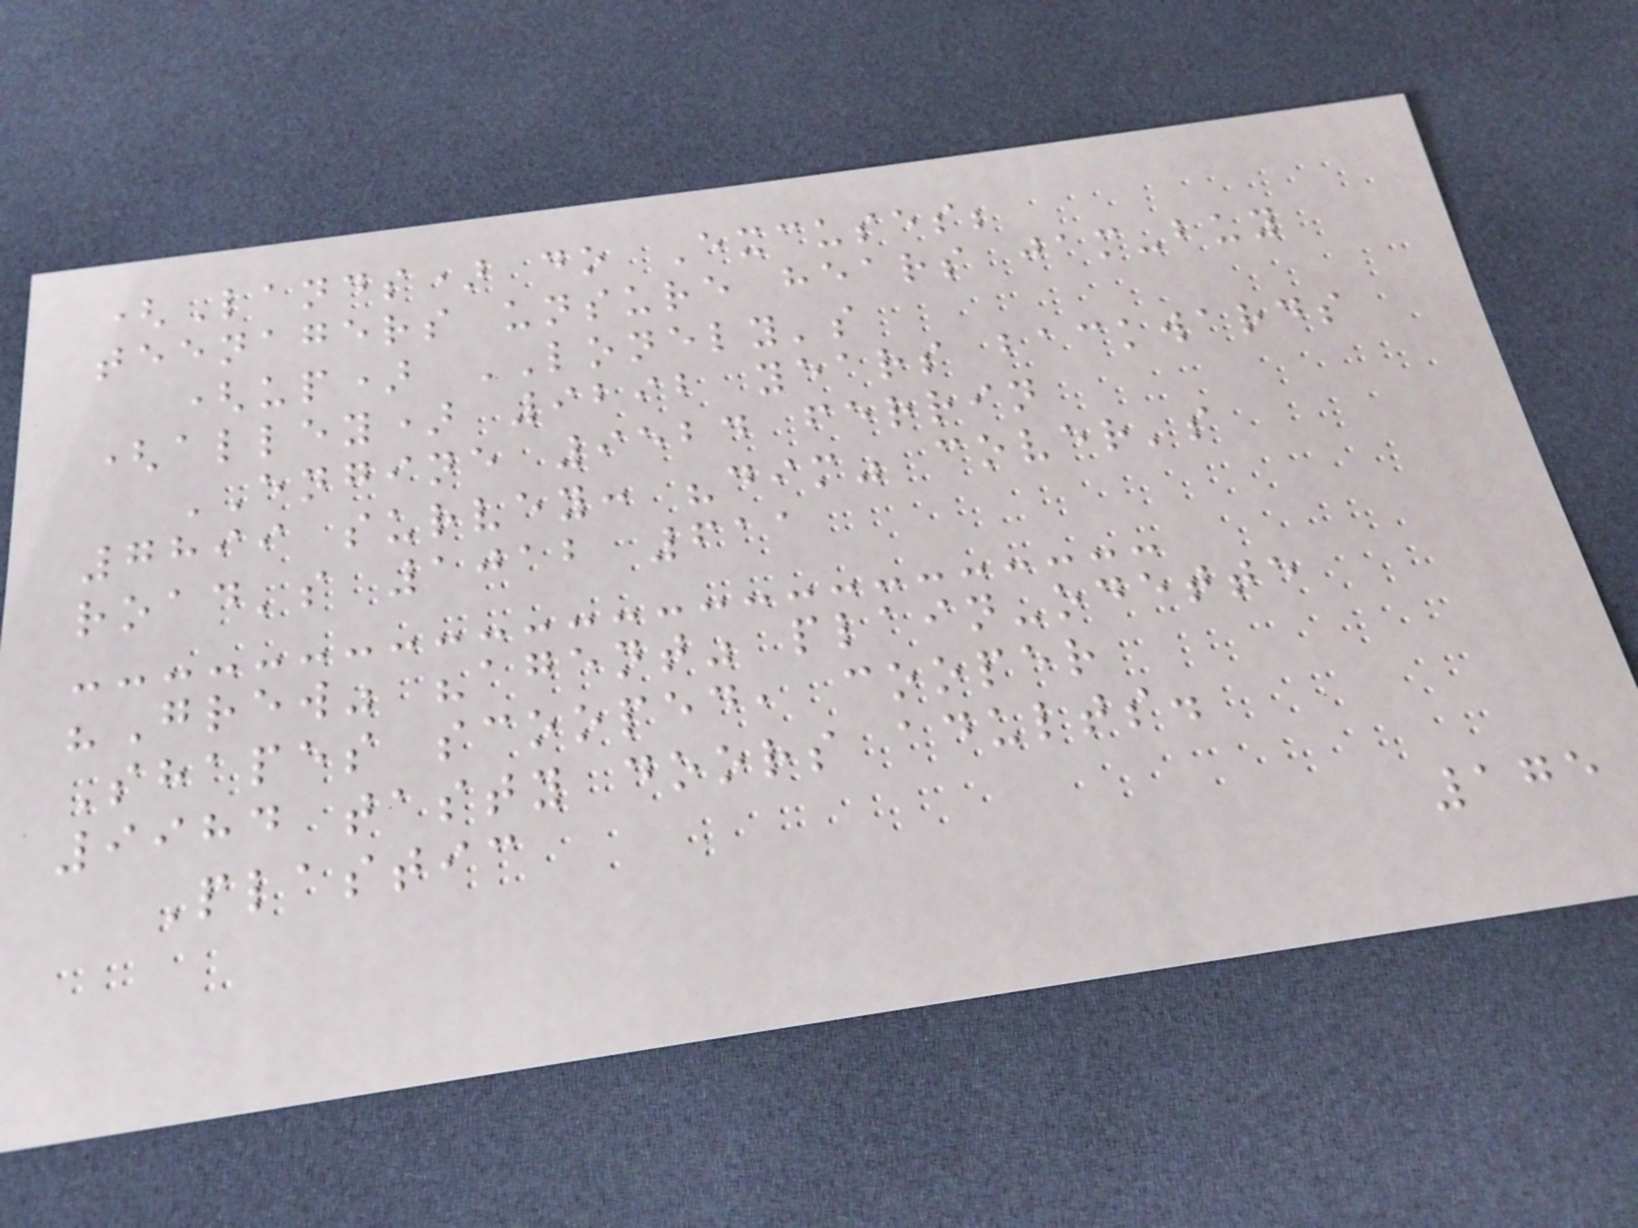(Lands) do Excuses;
teenagers unsure hears jam-buy
(up) LONELY's
(alley) 9292 years backwards
ENGINE 9524 ferrin
7899 survey: "dim" cover's
road's 1012 611
"Grew" "agent" plain-odette
Shapes scooped, cooper
9984 tasty doors adults.
Plastic
175
